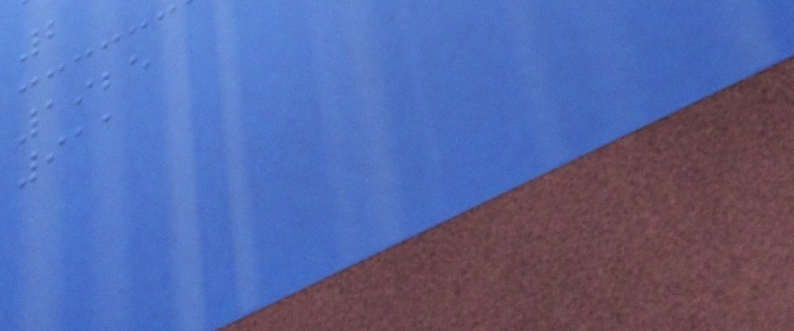2
1925
911
